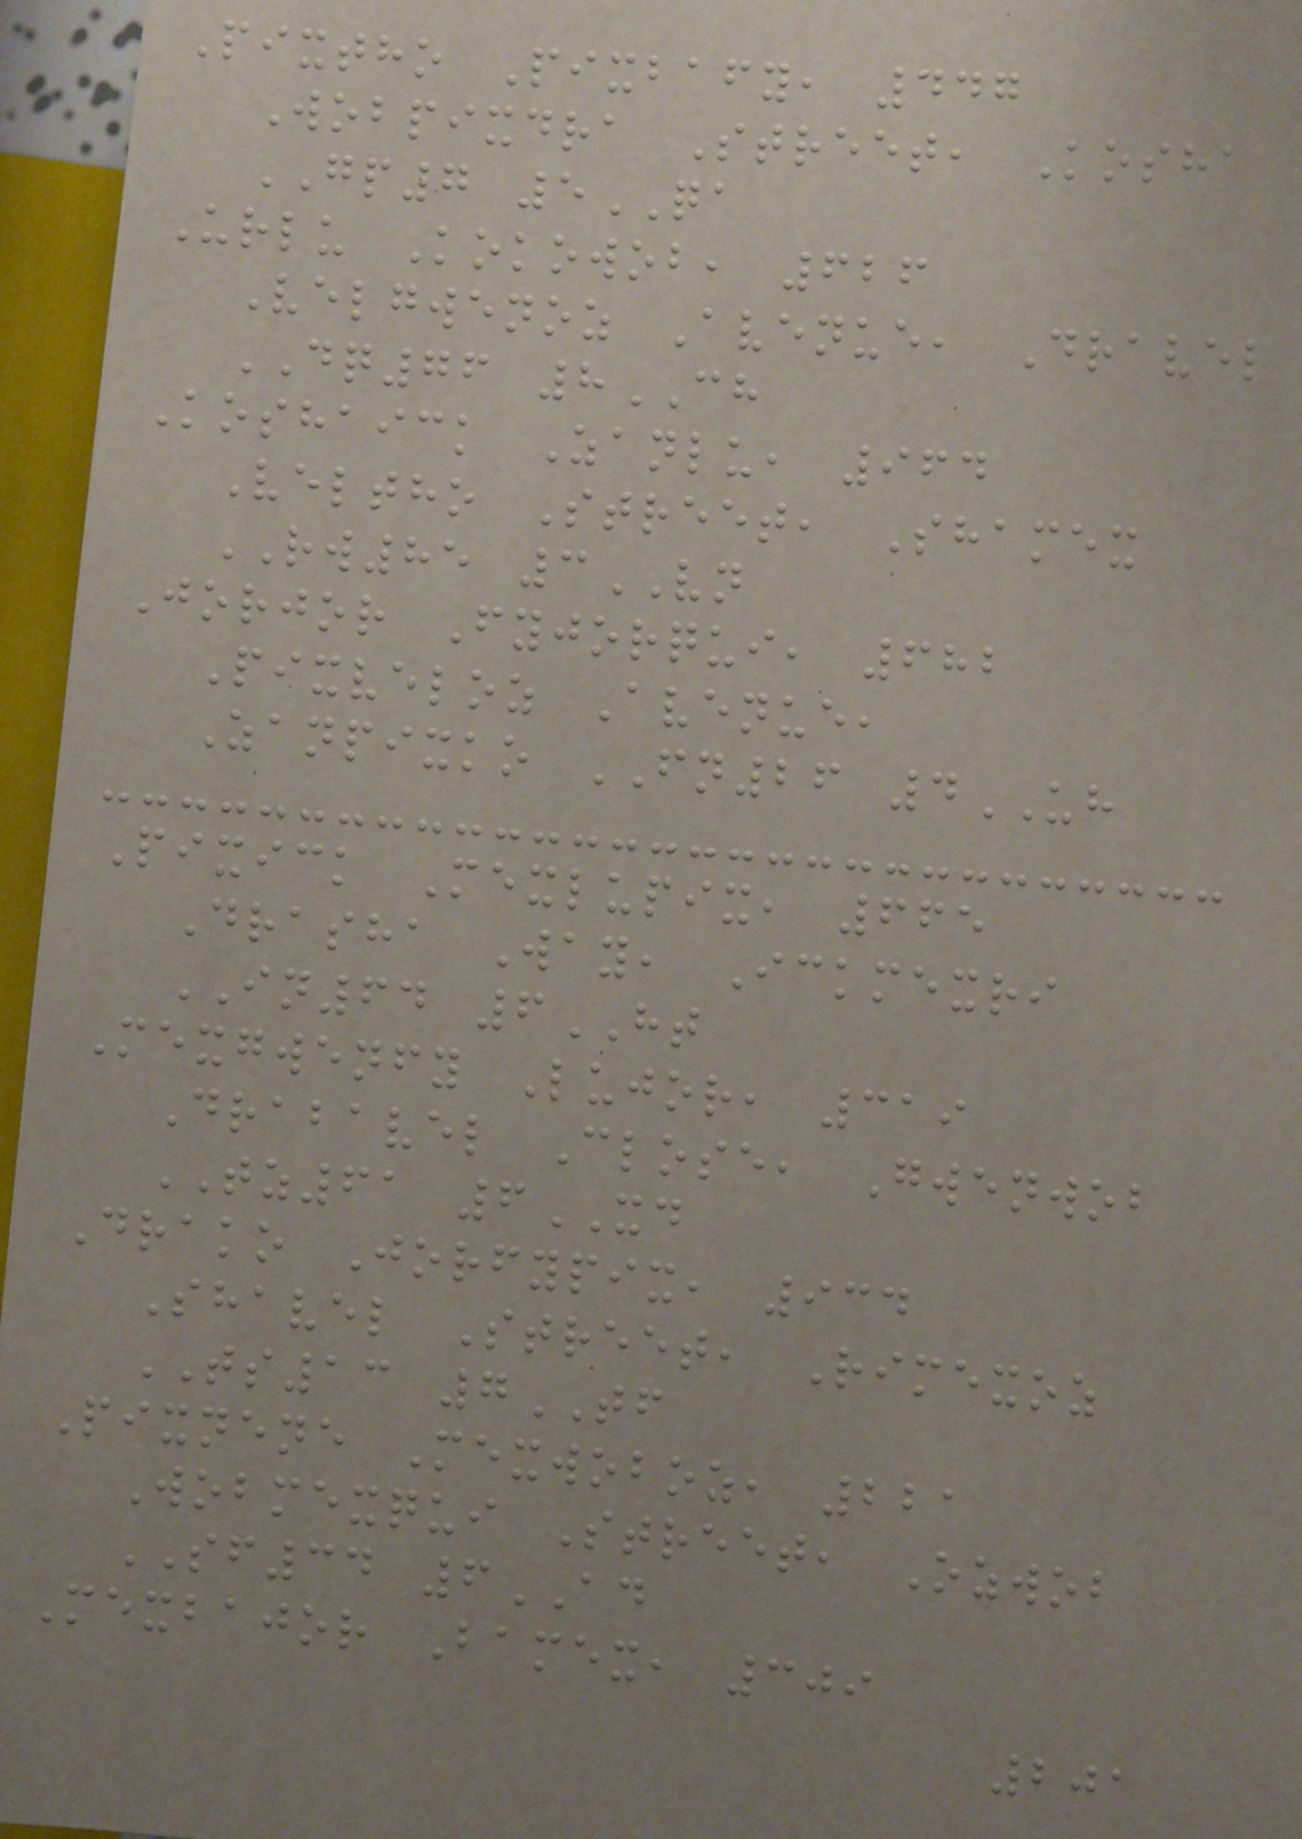Pixtho Pixbafy, 447
Wobpixdra Street, Kosha
GP7 5QA
Urlu Kokowob, 626
Velgwenoz Avenue, Dravel
DQ76 8CH
Koshaick Zanlu, 964
Veltho Street, Shamex
RW85 3VN
Jorjor Fyjorqui, 682
Pixveloz Avenue,
Zanpixko FN26 4UH
Pixick Mexlupix, 665
Drasha Way, Ickmexri
IN64 6HT
Mexgwenfy Lujor, 319
Drabavel Close, Gwenwob
TZ61 6XD
Drako Jorfypix, 934
Shavel Street, Rimexoz
TS13 7TF
Pixnene Mexwoboz, 221
Wobmexqui Street, Ozwob
SF34 6AD
Mexbajor Bamex, 309
201
